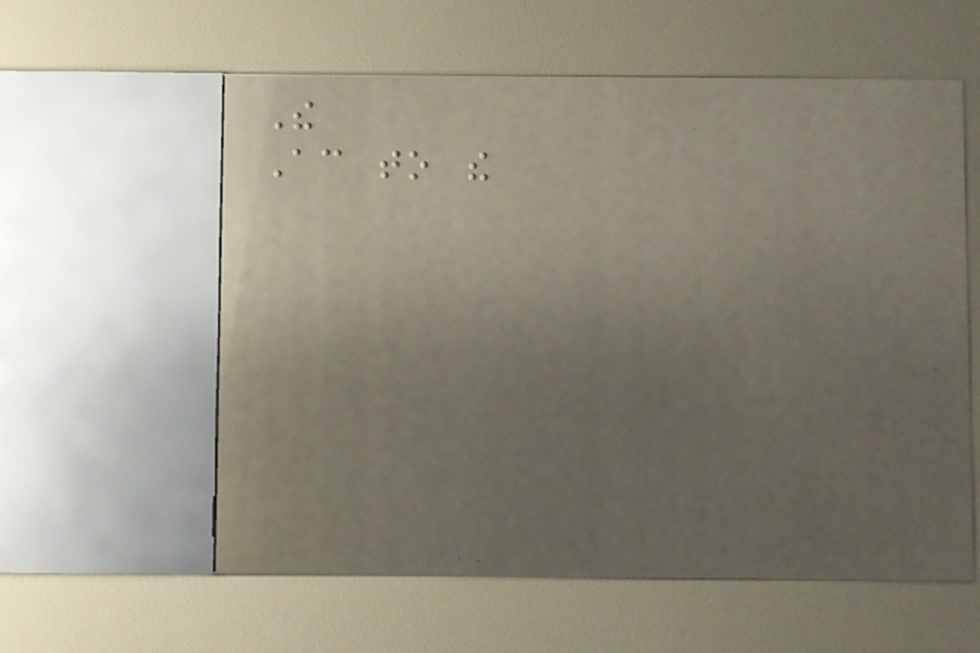The
According to the
